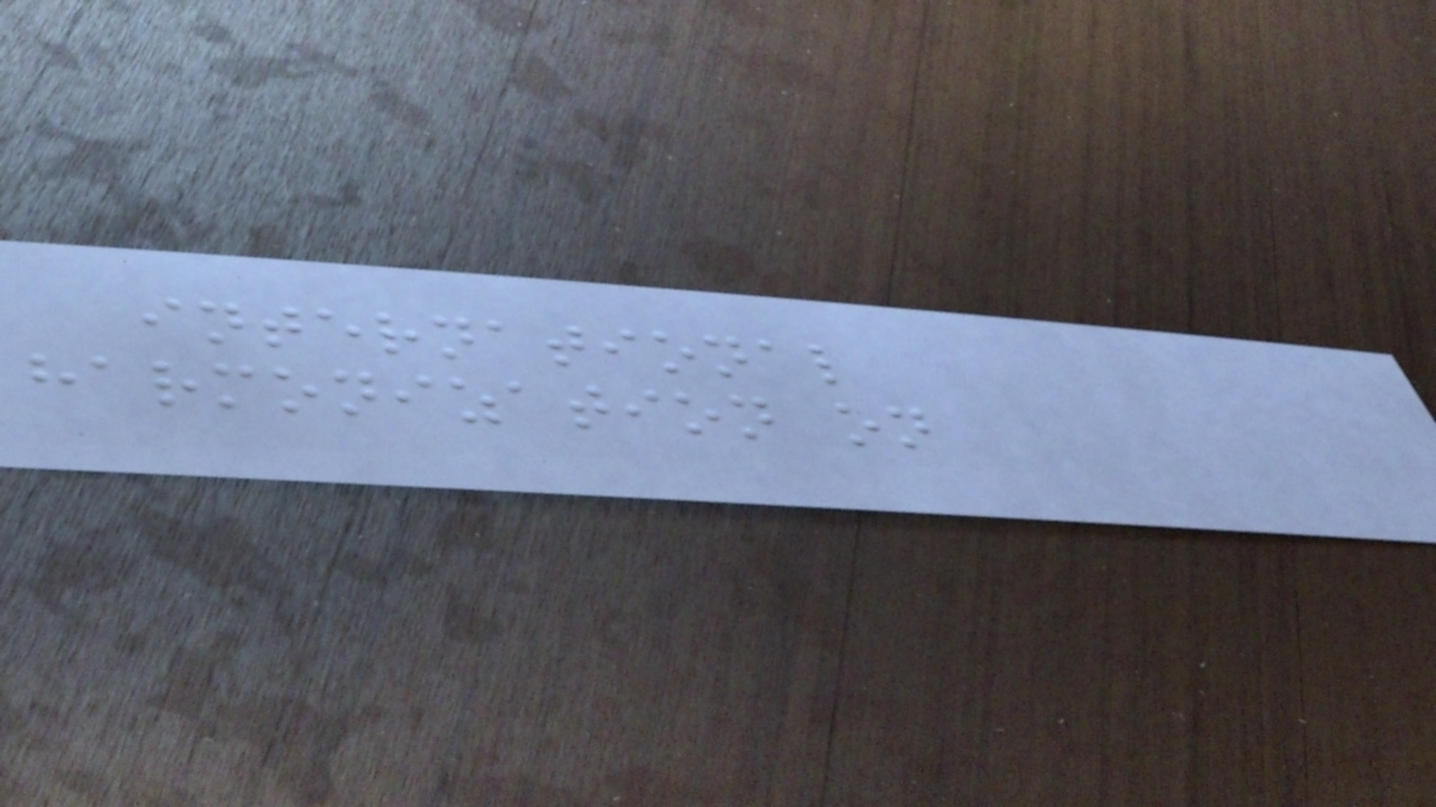international
harmonization on
